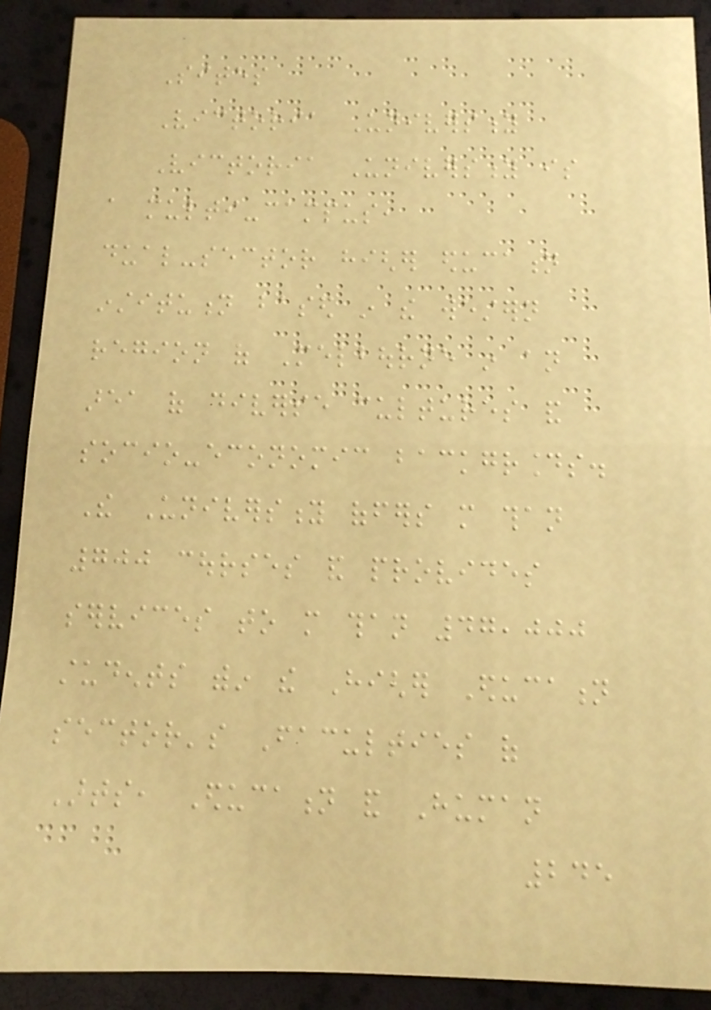Sites
Victoria University
Victoria University is
a multi-campus,
dual-sector higher education
institution based in the western
region of Melbourne in an
area of diverse cultures and
socio-economic backgrounds.
The University offers more than
700 courses and provides
services to more than 47,000
students within the Higher Education
sector's Faculties of
Arts, Education and Human
245
